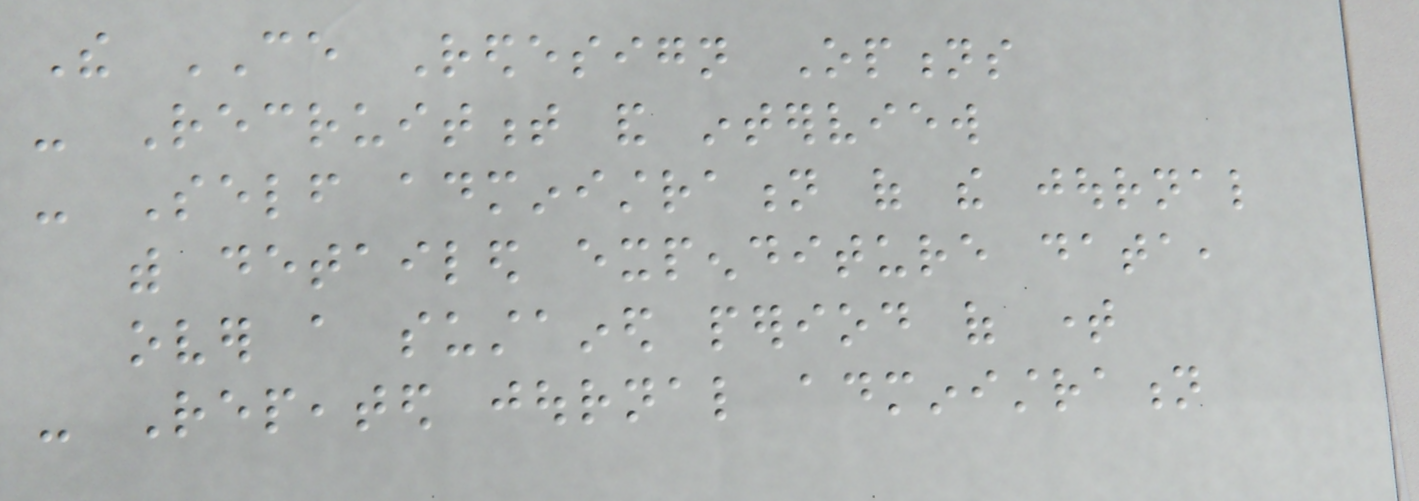The CE Redesign Options
- Recruitment and interview
- Self administration of the journal
with detailed expenditure data,
over a sustained period of time
- Repeated journal administration
